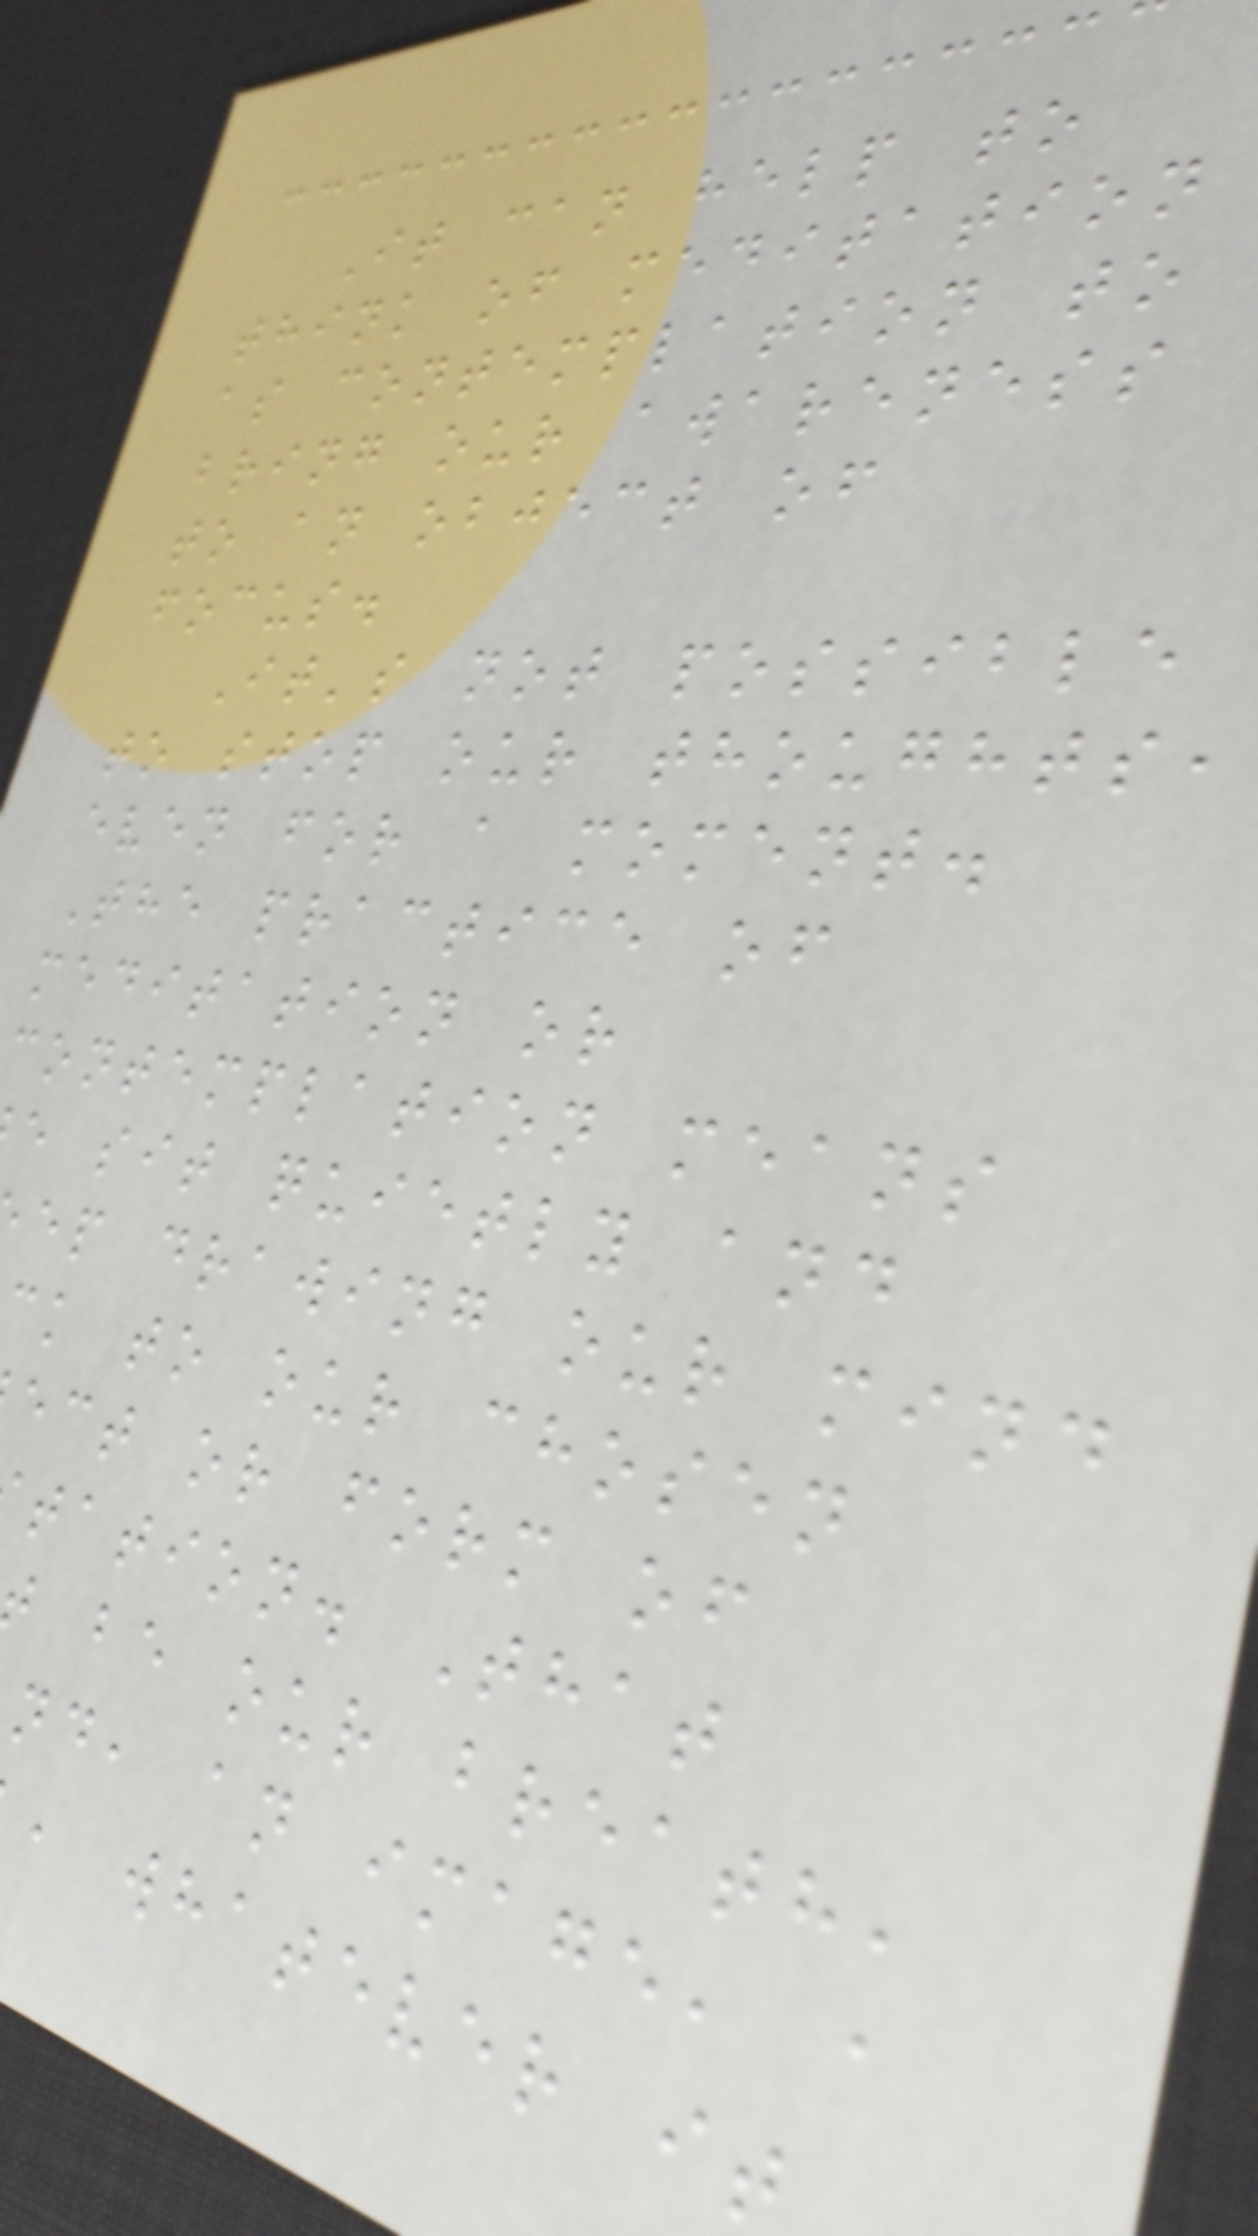It can help to
think of meditation
as contemplation to
bring our awareness
to an object of
focus.
It's not possible
to stop our thoughts,
even for a moment.
The practice of
meditation or
contemplation means
e sit quietly and
ep drawing our mind
ck to our chosen
ect or form of
tation. That
be our breath,
nd, an image, a
, whatever it
